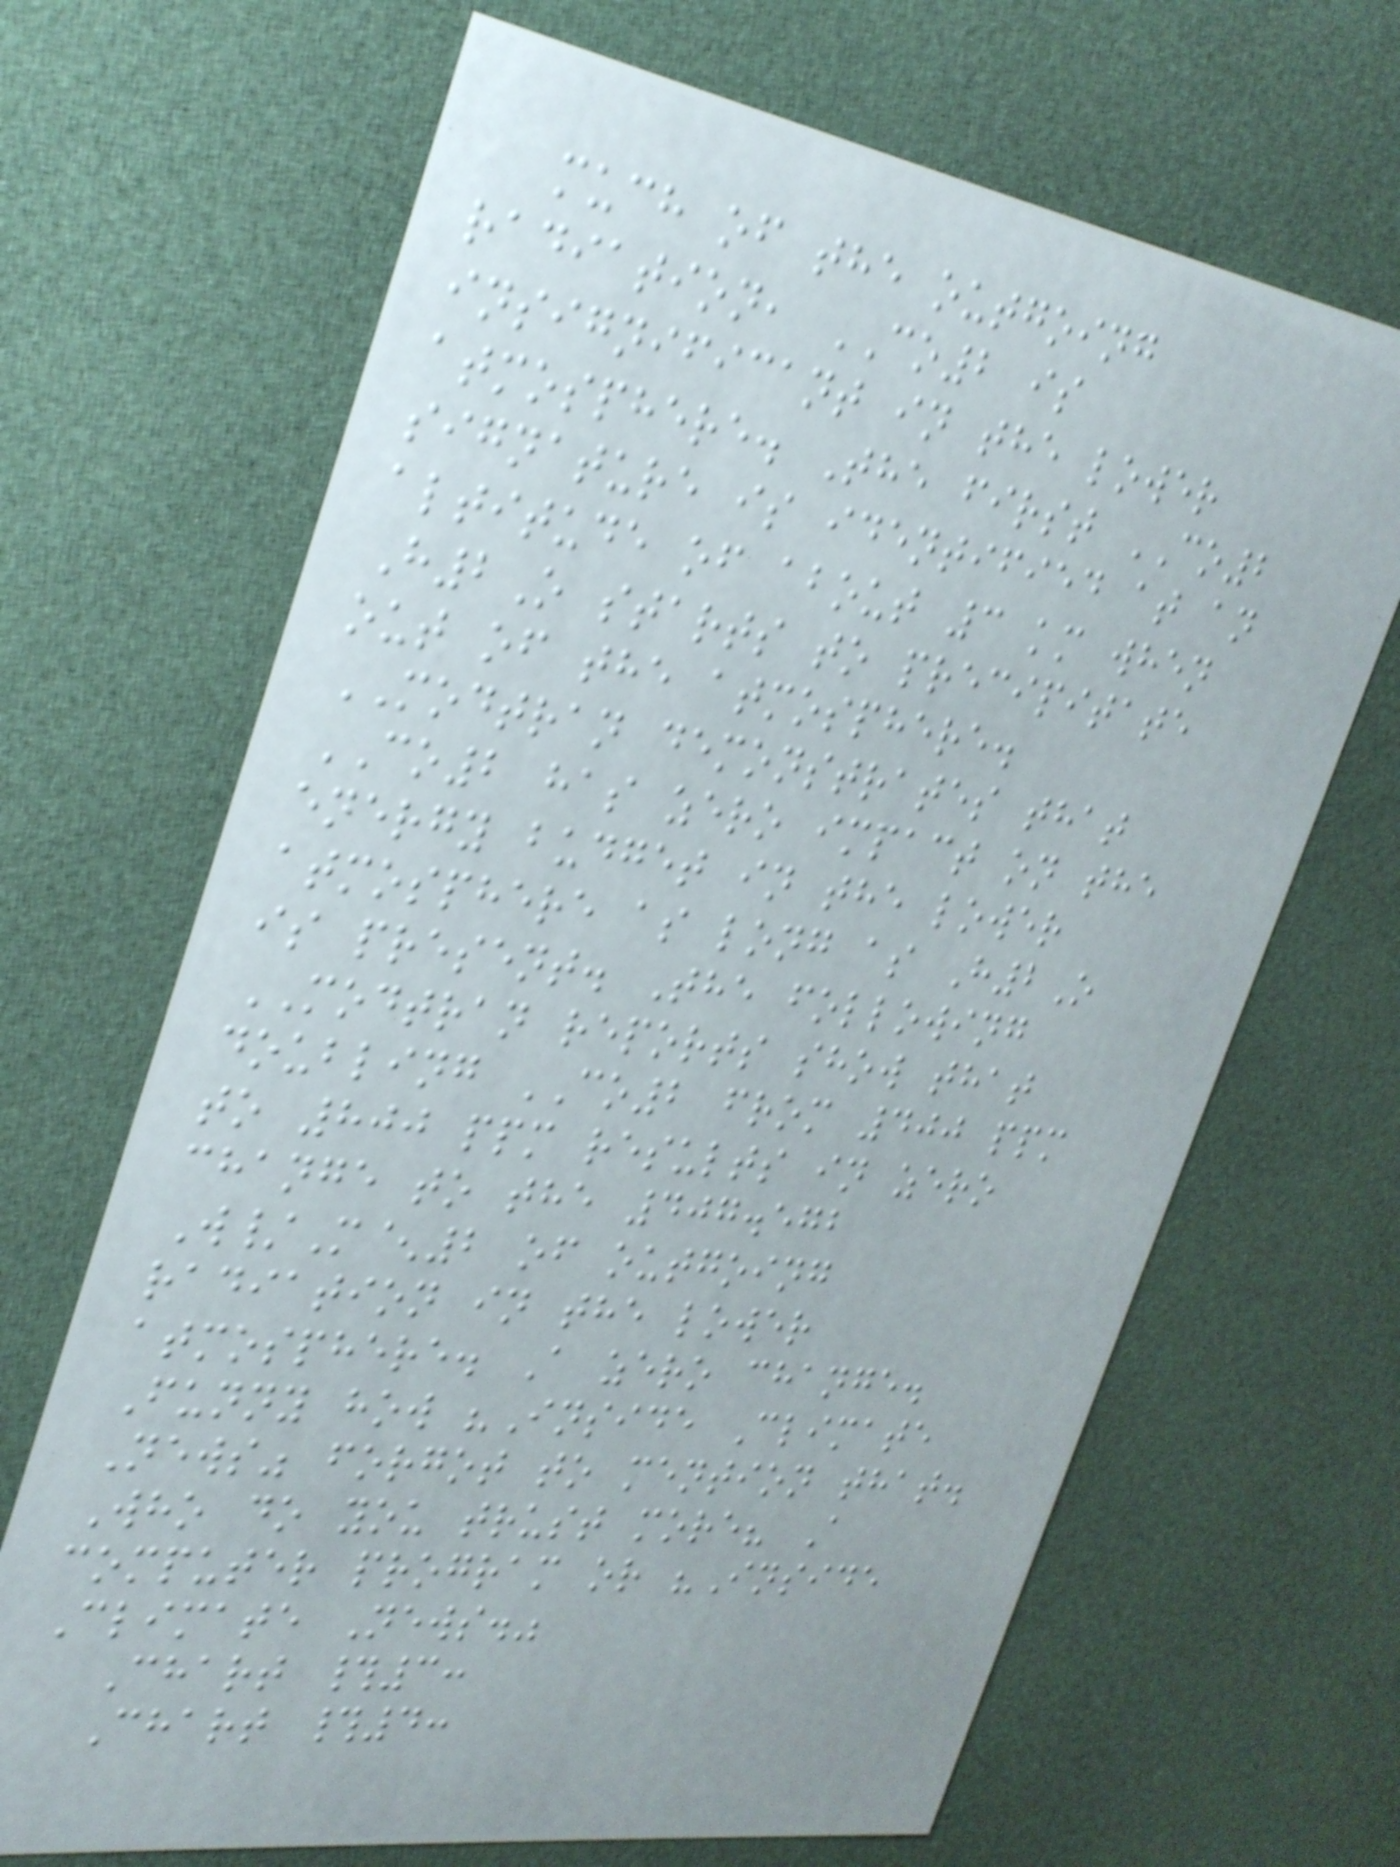much of the outgoing
radiation, CO2 is
insignificant in the lower
atmosphere. The first CO2
signature is identified at an
altitude of about 3 km when
H2O starts to precipitate
out of the atmosphere.
MODTRAN demonstrates that
CO2 has zero impact on the
energy budget in the lower
atmosphere as long as H2O
is present. The following
MODTRAN reports show that
doubling CO2 from 400 ppm
to 800 ppm results in zero
change to the 407.572
W/M^2 of outgoing
radiation in the lower
atmosphere. A zero change.
Funny how "Inside Climate
News" forgot to mention that.
Who do you trust more? A
computer program or "Inside
Climate News."
Chart #3:
Chart #4:
